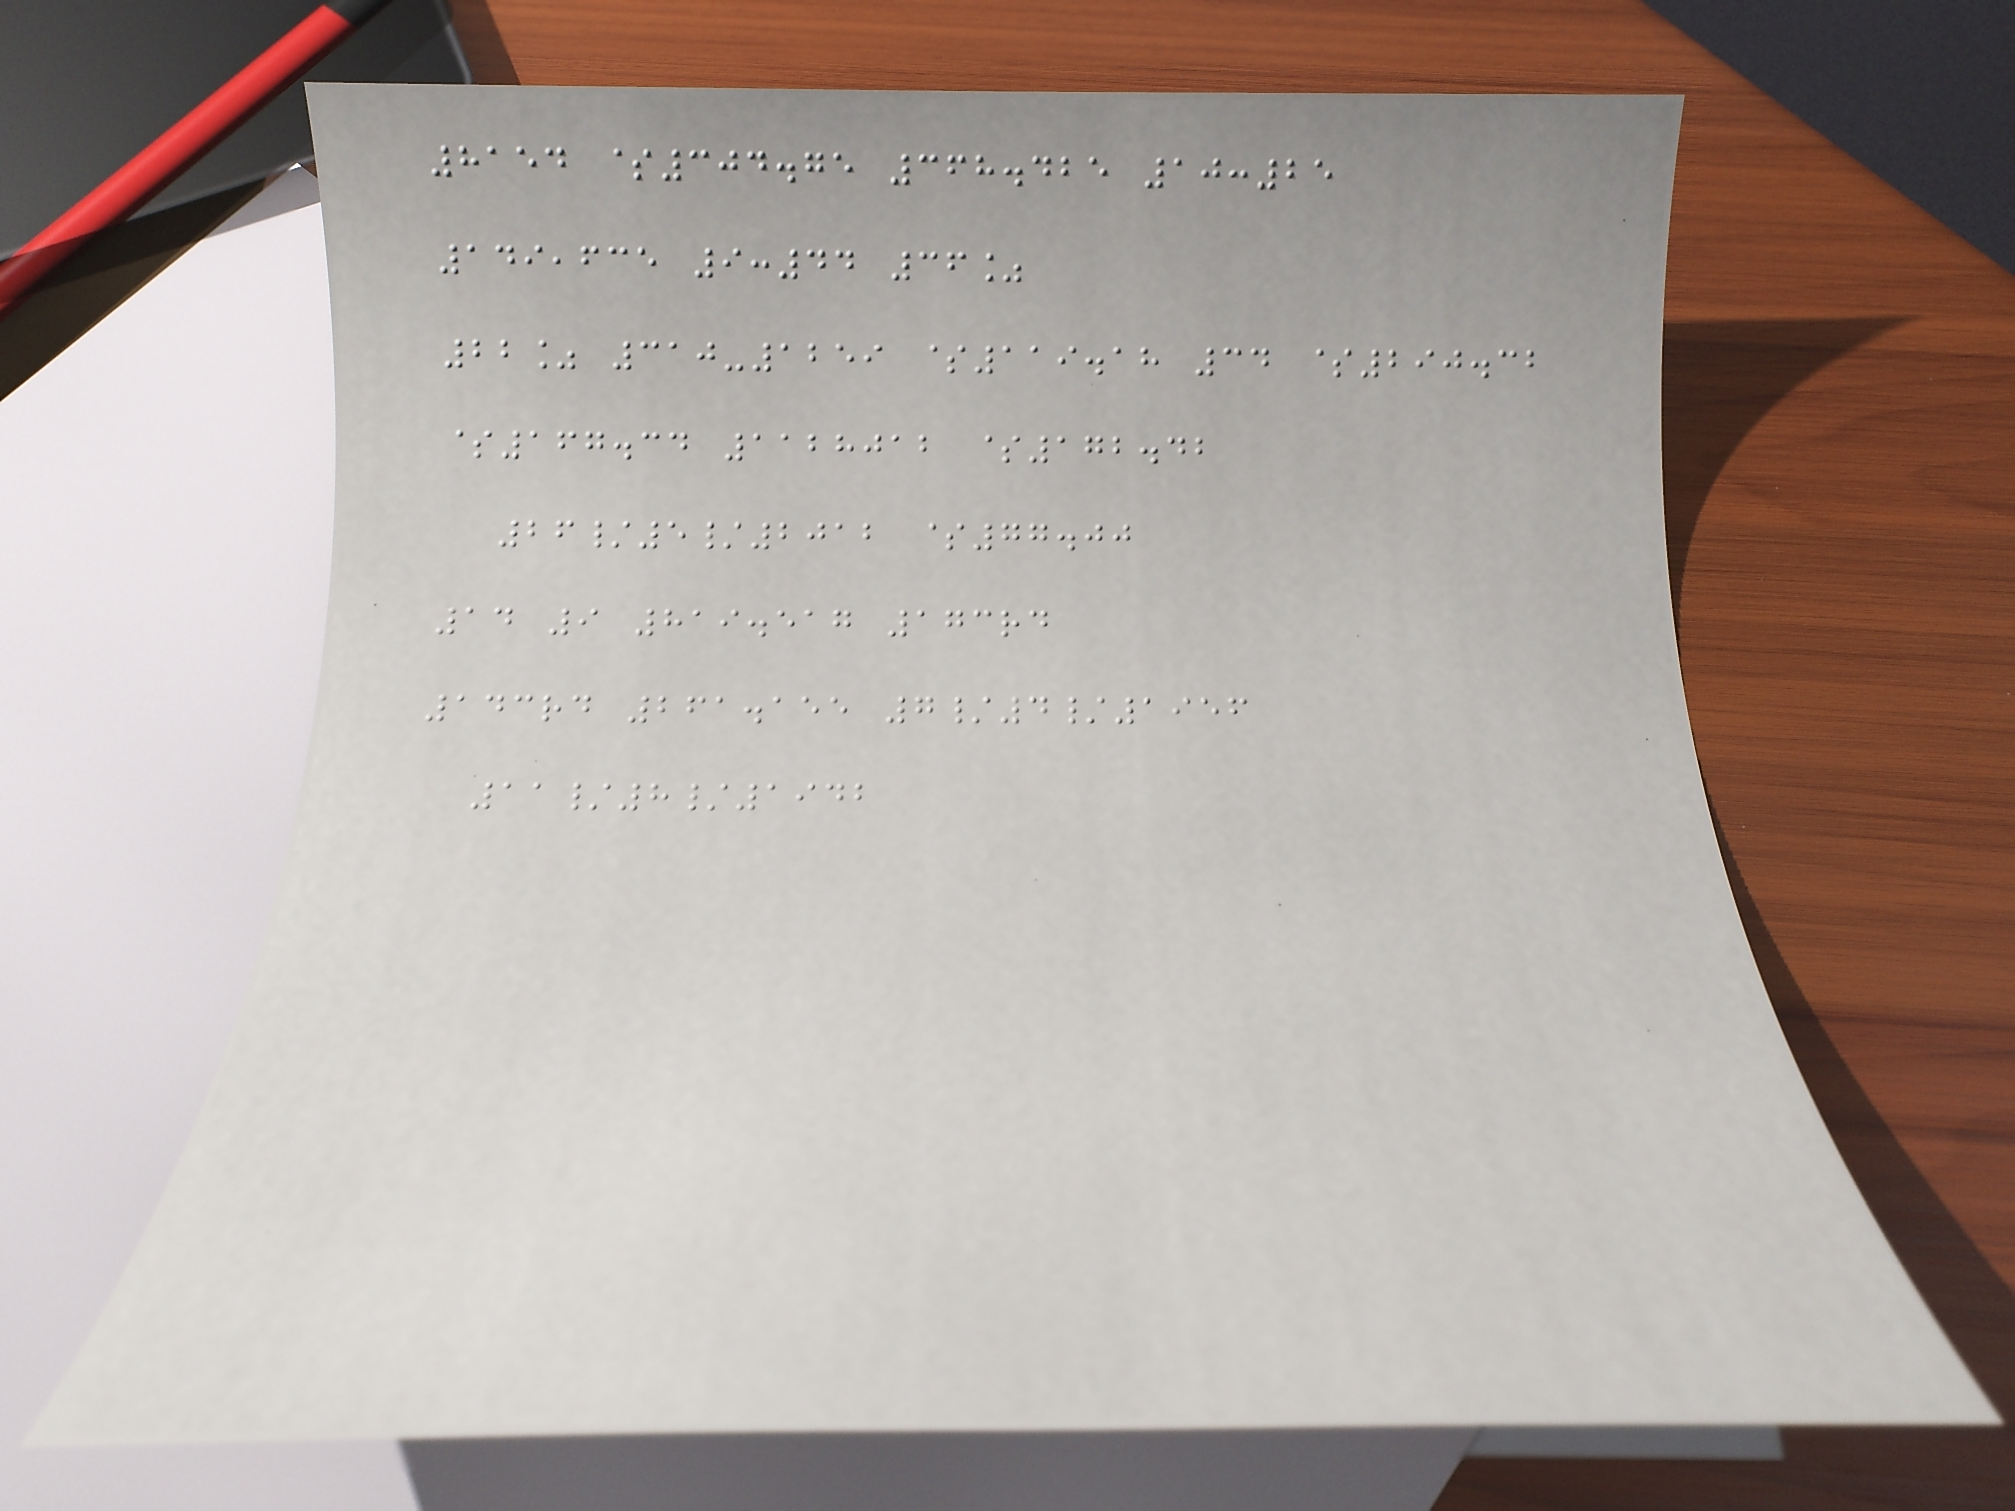8154 $304.75 368.425 10:25
149,635 9:44 36%
22% 310-1259 $119.18 34 $290.32
$167.34 1128012 $172.42
26/5/2012 $77.00
14 9 819.517 173rd
143rd 261.155 7/4/1956
11/8/1942
